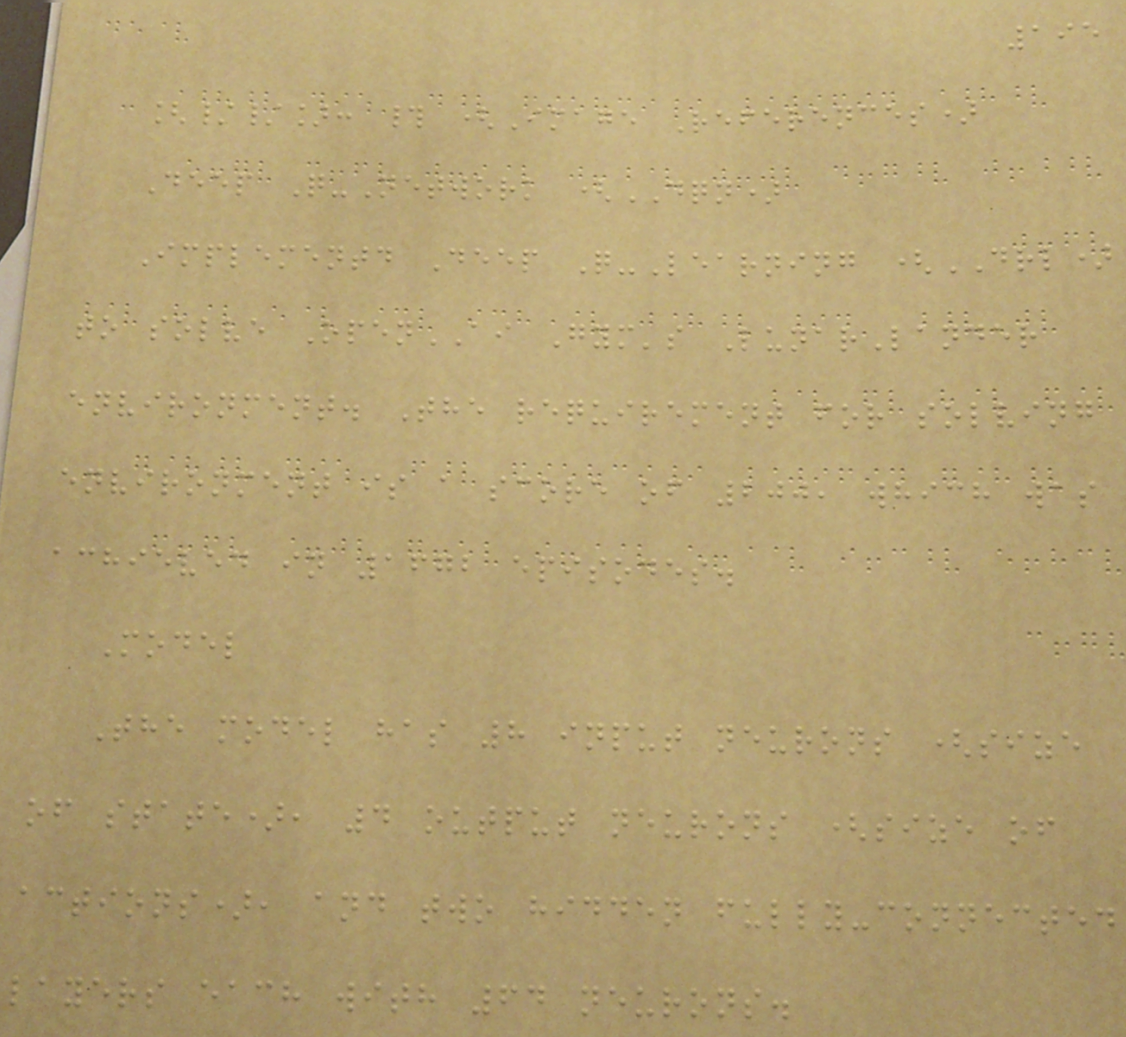195
[//]: # (Image References)
Deep Q-Network (DQN)
Implementd Deep Q-Learning (DRL)
to solve OpenAI Gym's LunarLander
environment. The requirement for solving
environment is a score of 200, which was
achieved in 1672 episodes.
Model
The model has 8 input neurons (size
of state), 4 output neurons (size of
actions), and two hidden fully-connected
layers each with 64 neurons.
